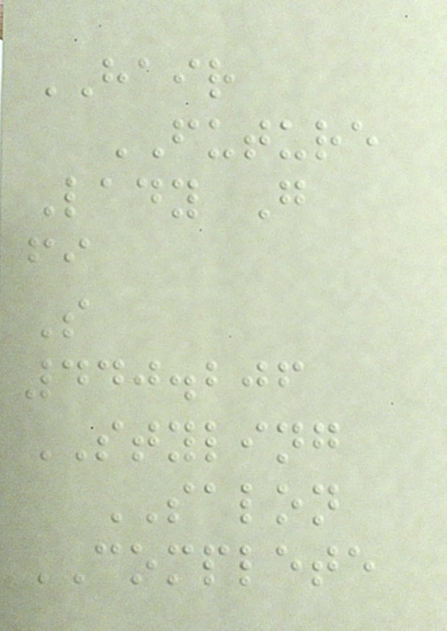HAIR
FUTURE
Lady G
fi
S
440.206
STYLING
SALON
COMPLETE
